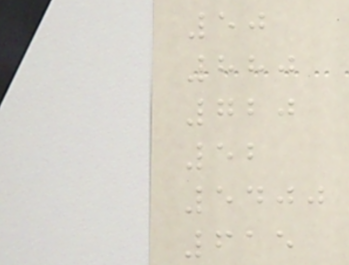50
880
720
52
5400
615
